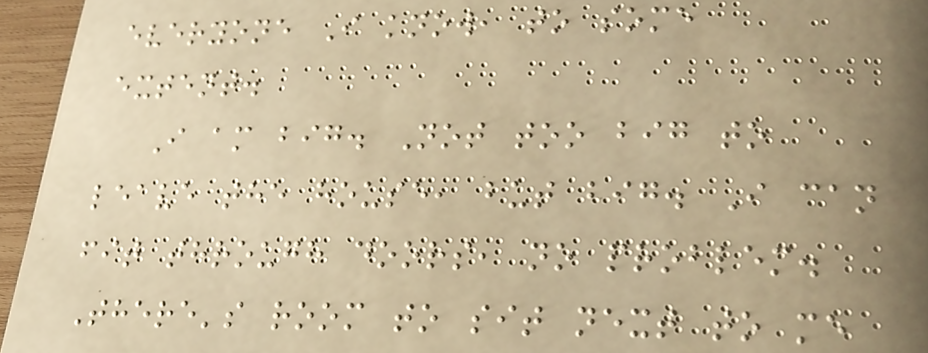everyone I know, to some
extent.
I am big. Not too big to
leave the house, but big. I can
fit through doors, no problem.
There's room to sit next to me
